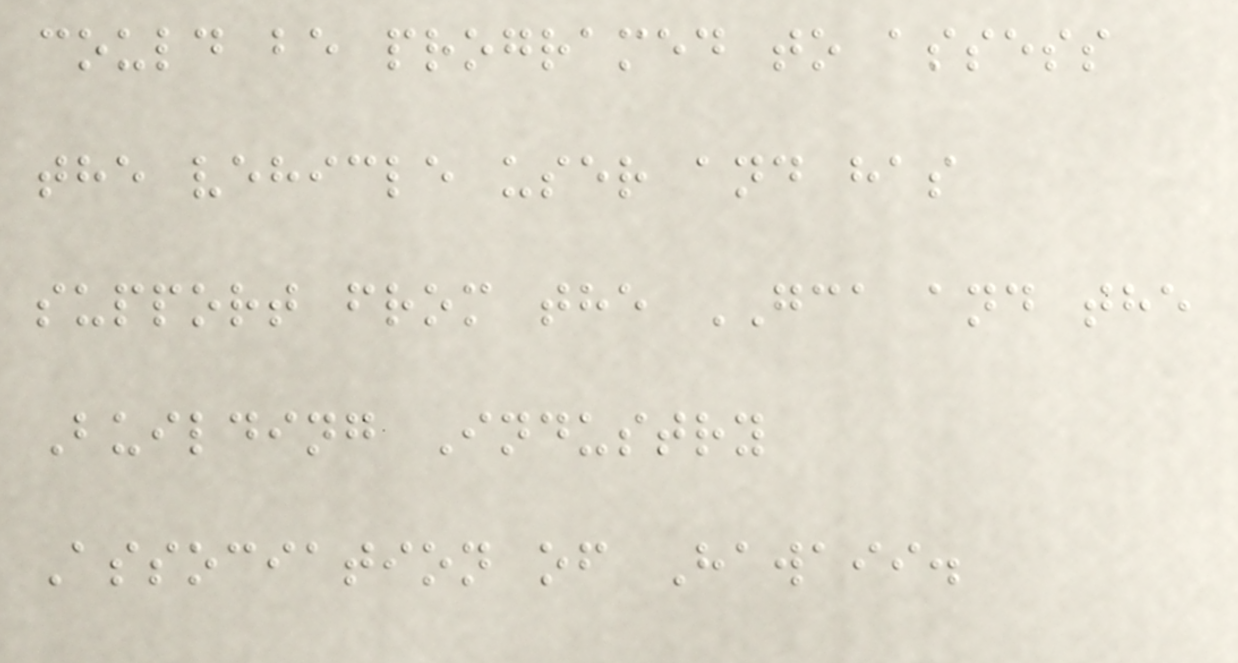could be programed to assess
the vehicle user and has
support from the GCA and the
Building Industry
Association of Hawaii.
